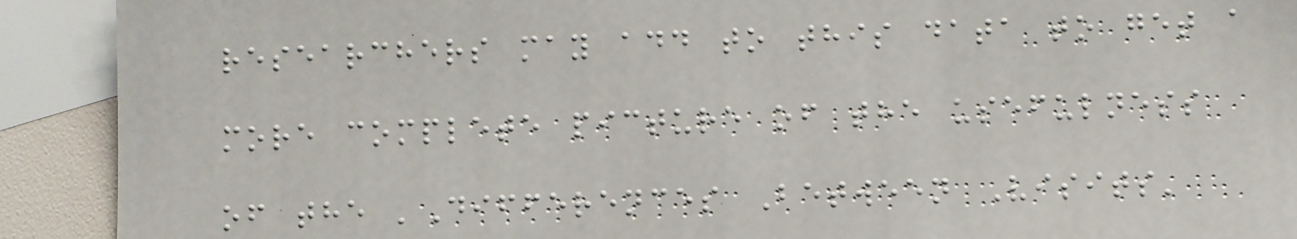researchers may add to this data to get a
more complete picture of the usefulness
of the 'Differences Between Visits'
